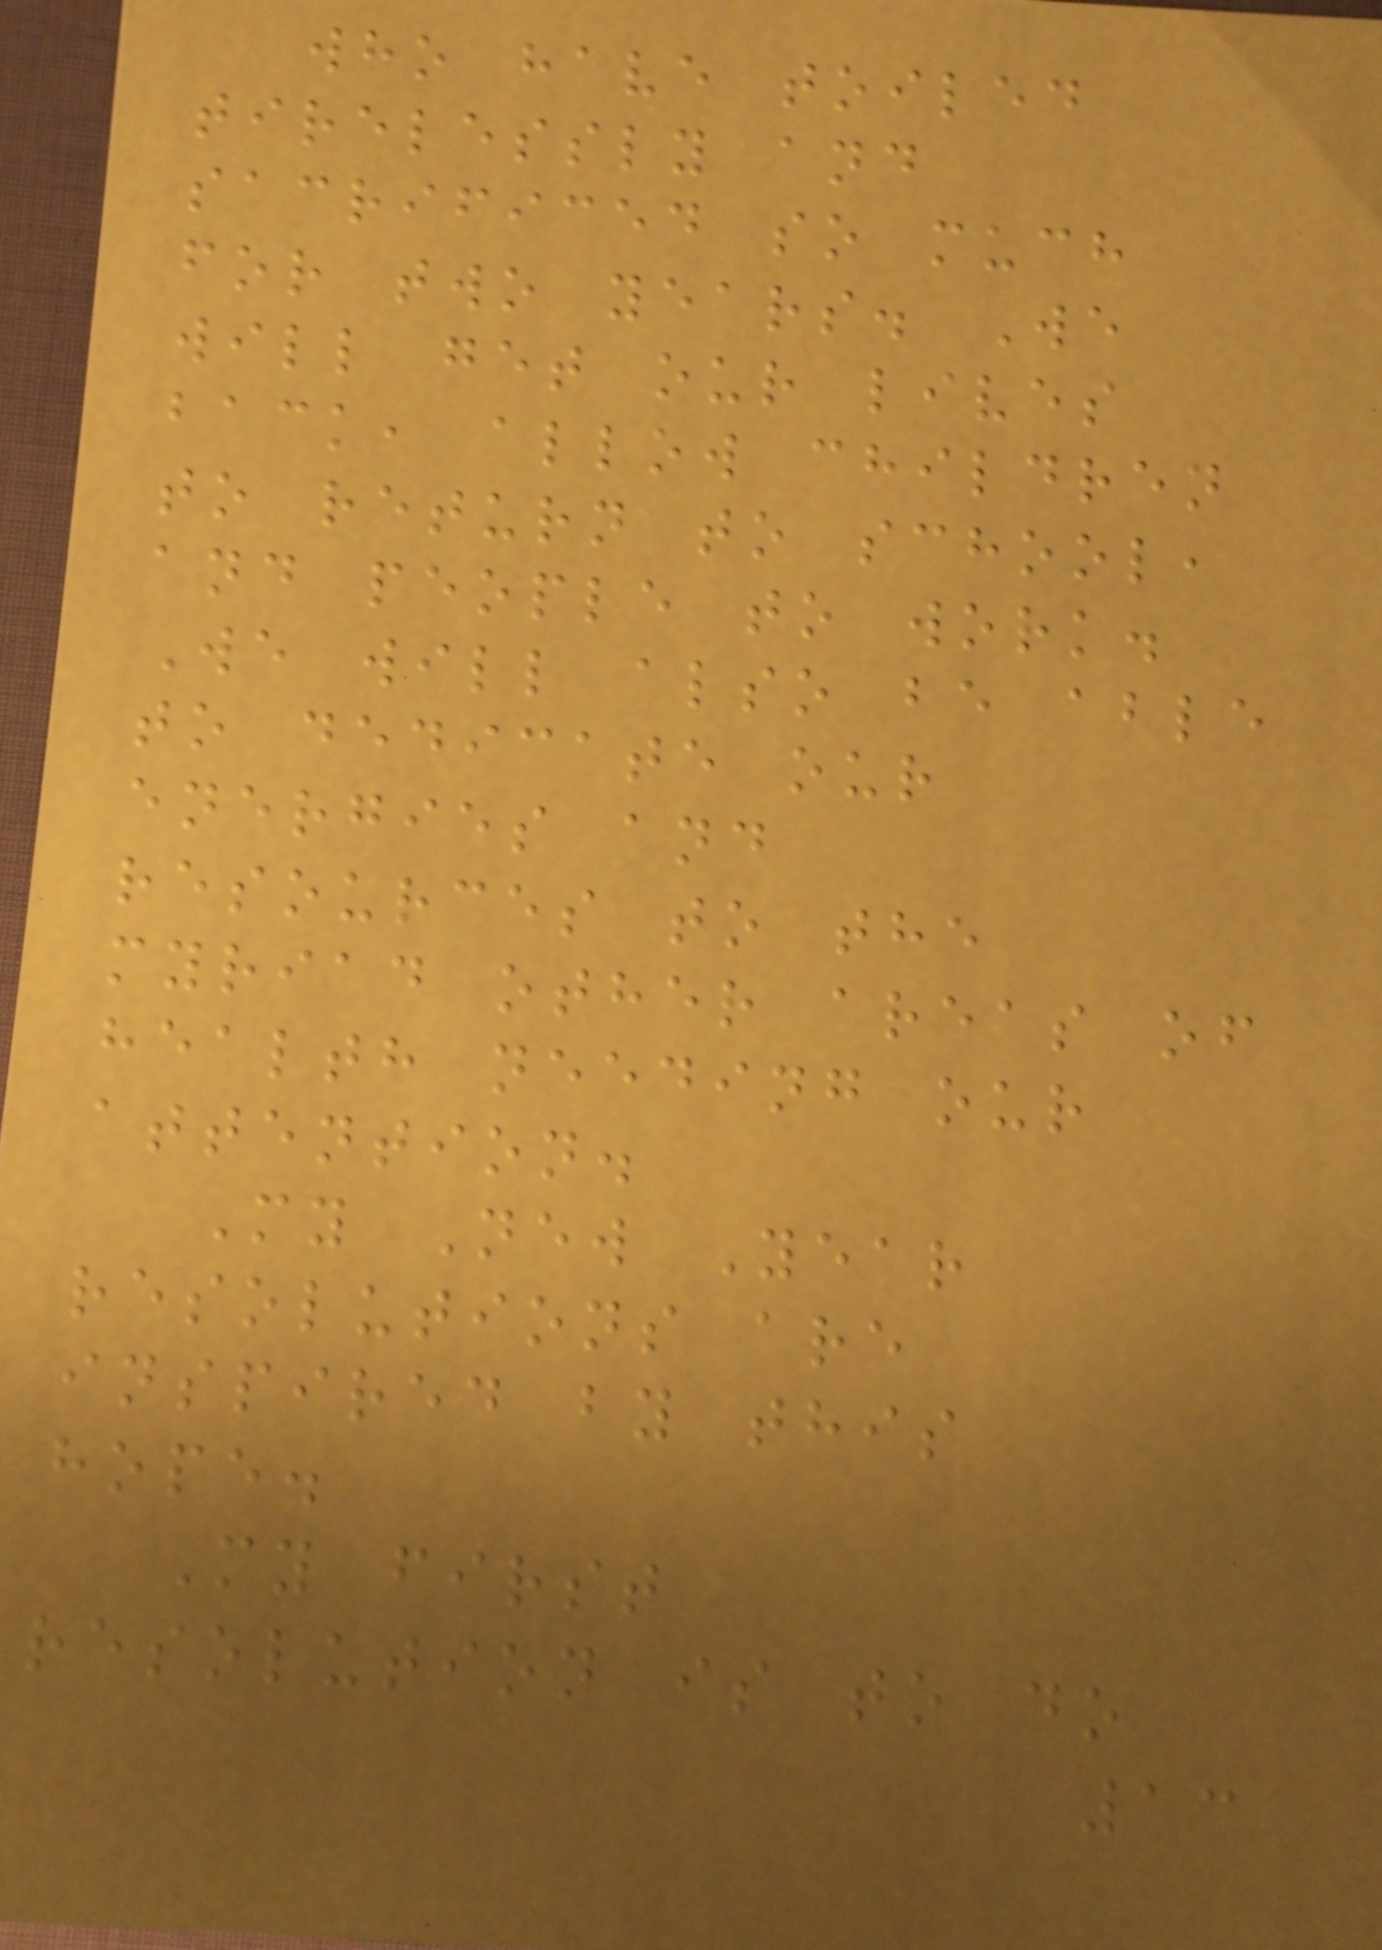who have toiled
tirelessly and
sacrificed so much
for two years. We
will get our lives
back, allow children
to return to school,
and people to work.
We will also be able
to dedicate our
energies and
resources to the
myriad other areas of
health needing our
attention.
My New Year
resolutions are
inspired by this
hope.
My first
resolution is to do
13
